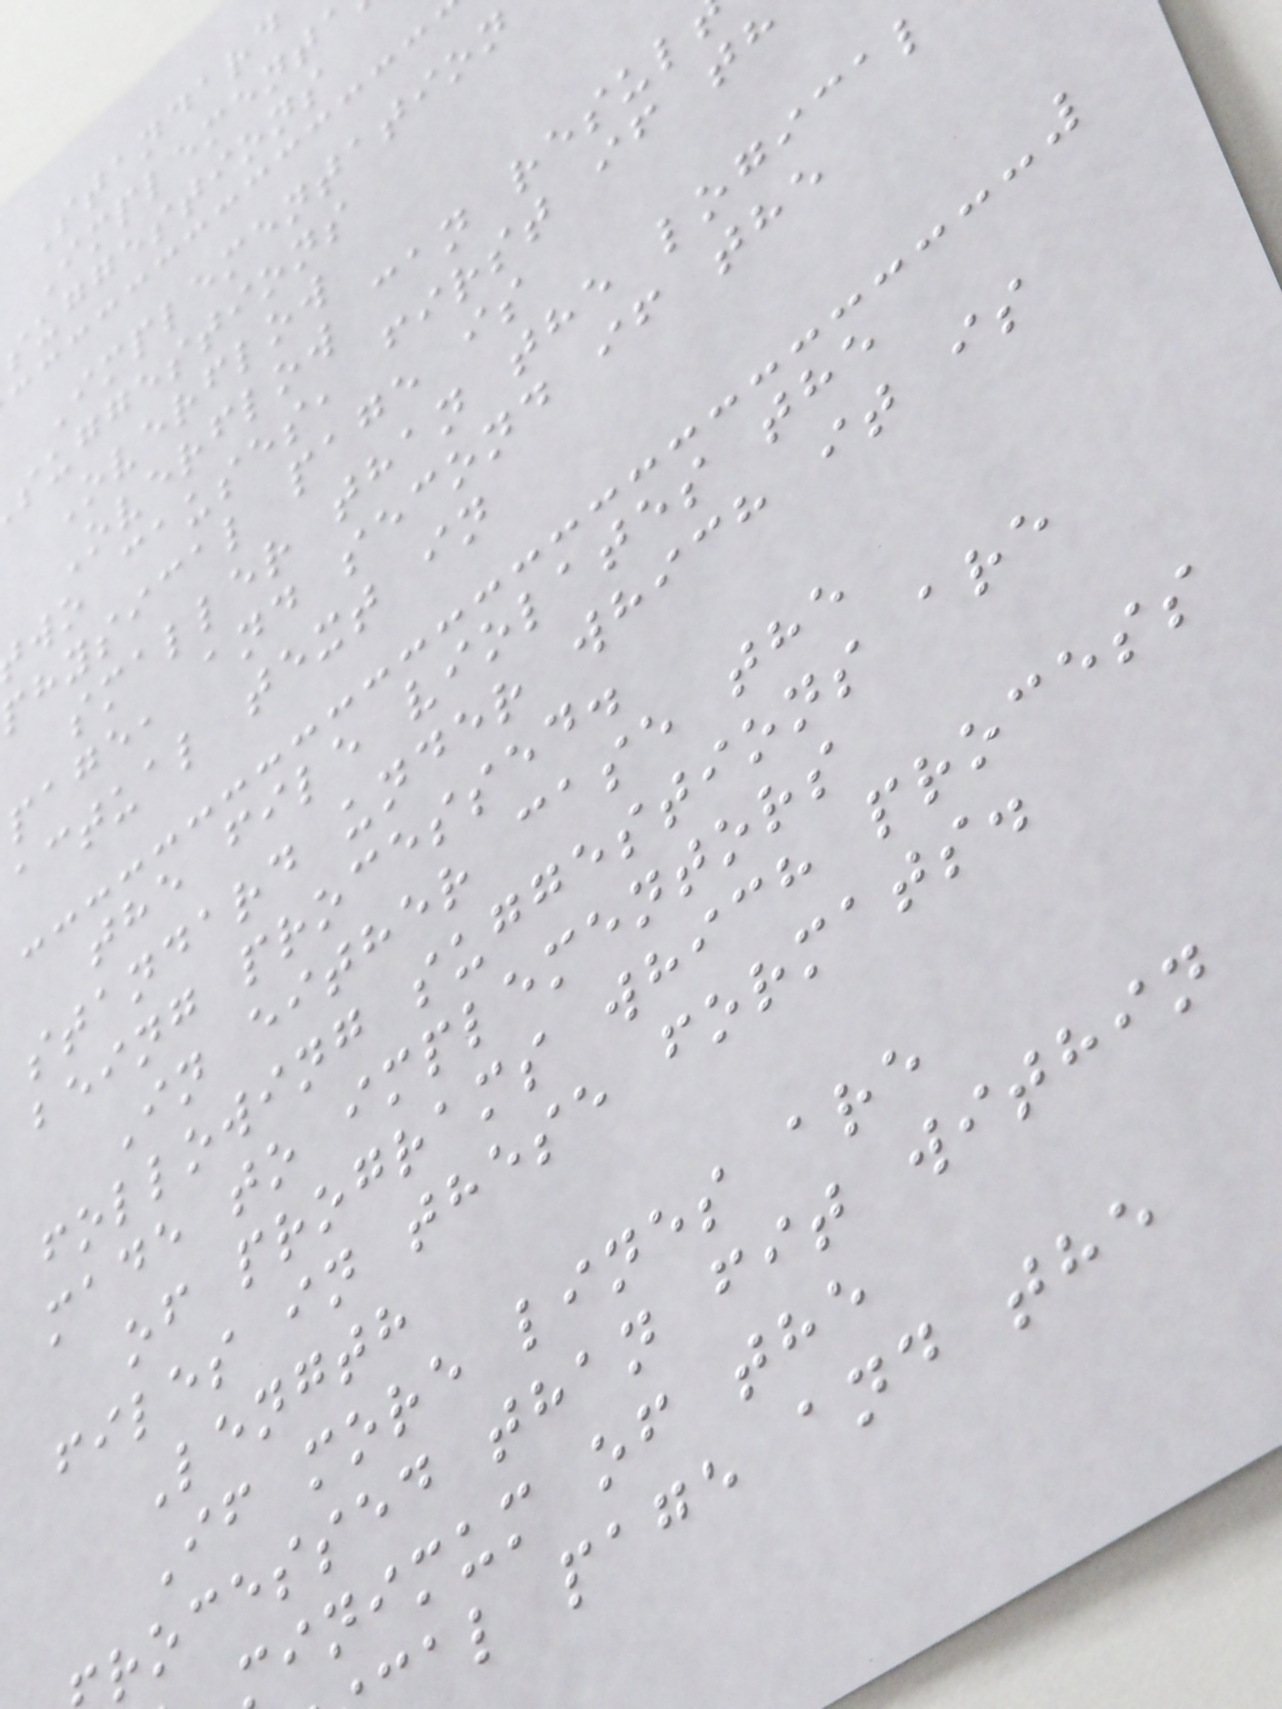Standard
Implement
suggestions
Implementation
suggestions
Overflow
Overflow can resul
wo causes, first if th
physical page is
smaller than the logical
page, and second if the
actual text in
the file violates the
standard under which it is
being processed.
In either case the
following suggestions are
made to implementors
of programs which process
files in these formats.
Length
If more lines are
rocessed than fit within
inimum of the
al page and the
